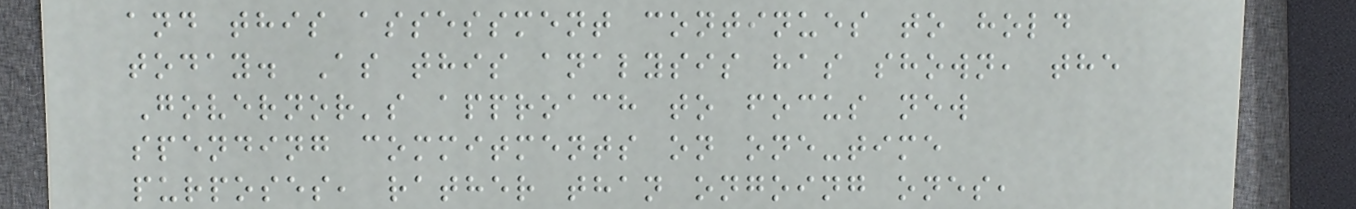and this assessment continues to hold
today. As this analysis has shown, the
Governor's approach to focus new
spending commitments on one-time
purposes, rather than ongoing ones,
